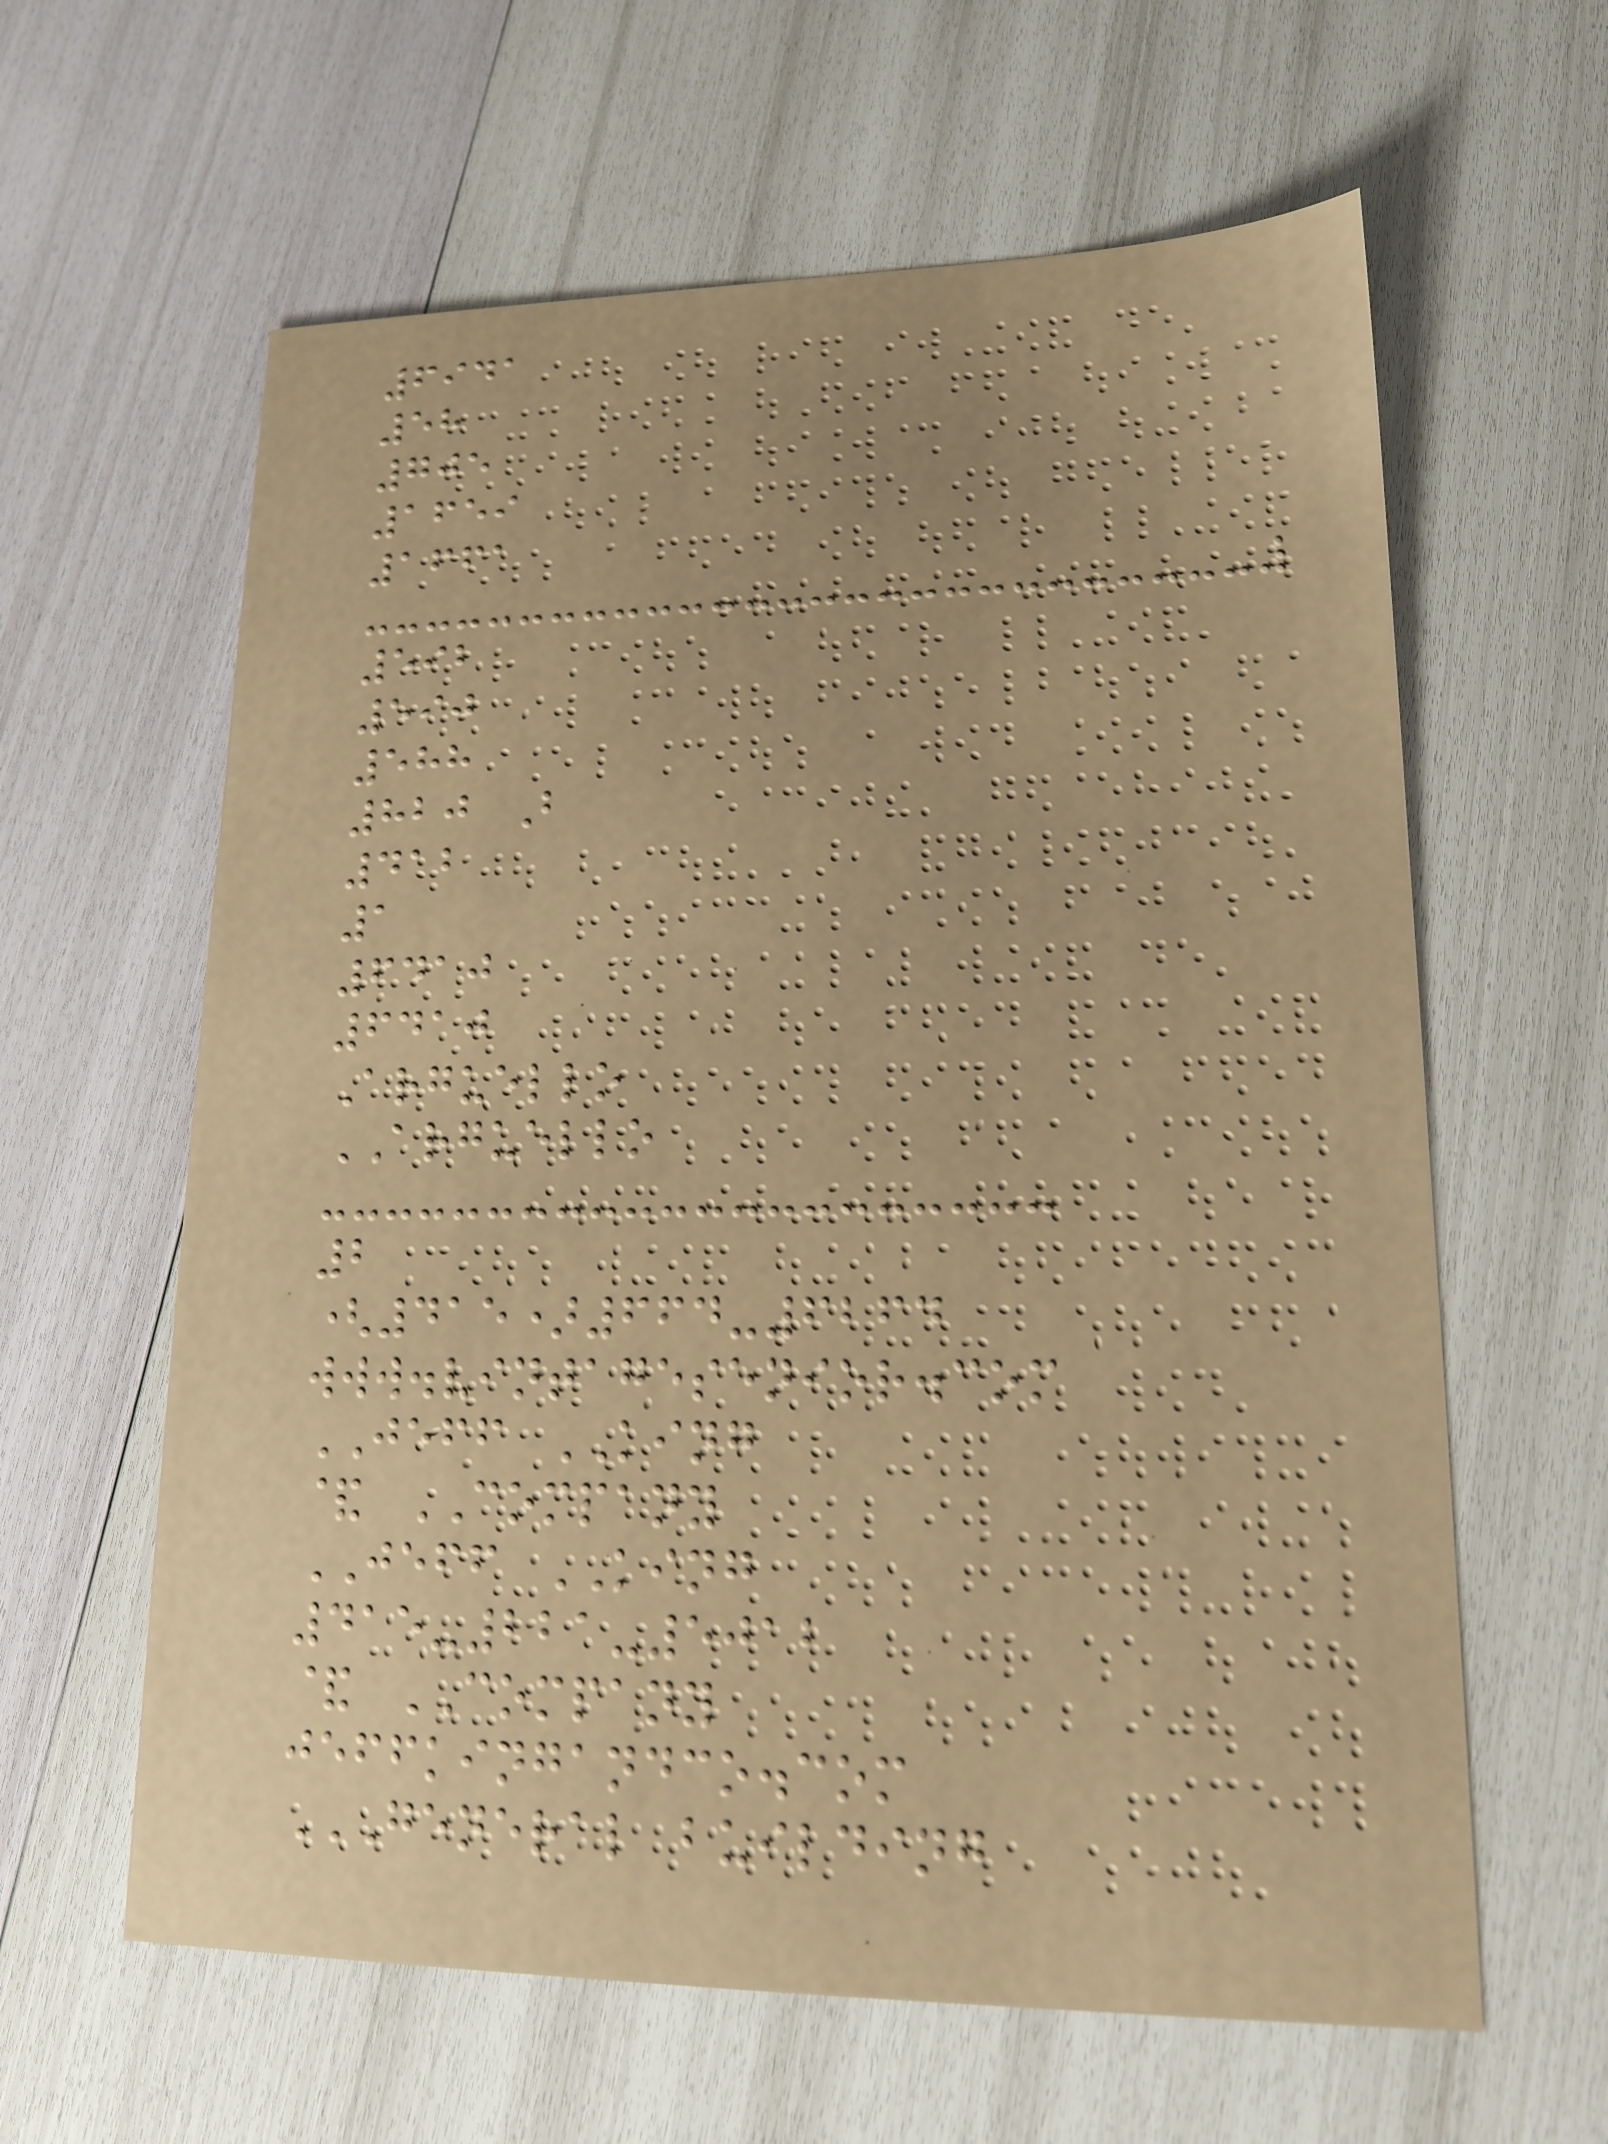6941
58
705
1659
1661
592
590
588
820 B
412
1
6410
6410
Arguello
ARGUELLO
2
(415)664-6264
www.vintagesenior.com
JEFF KING
& COMPANY
JEFF KING
415-221-5012
& COMPANY
jeffkingandco.com
GENERAL BUILDING
